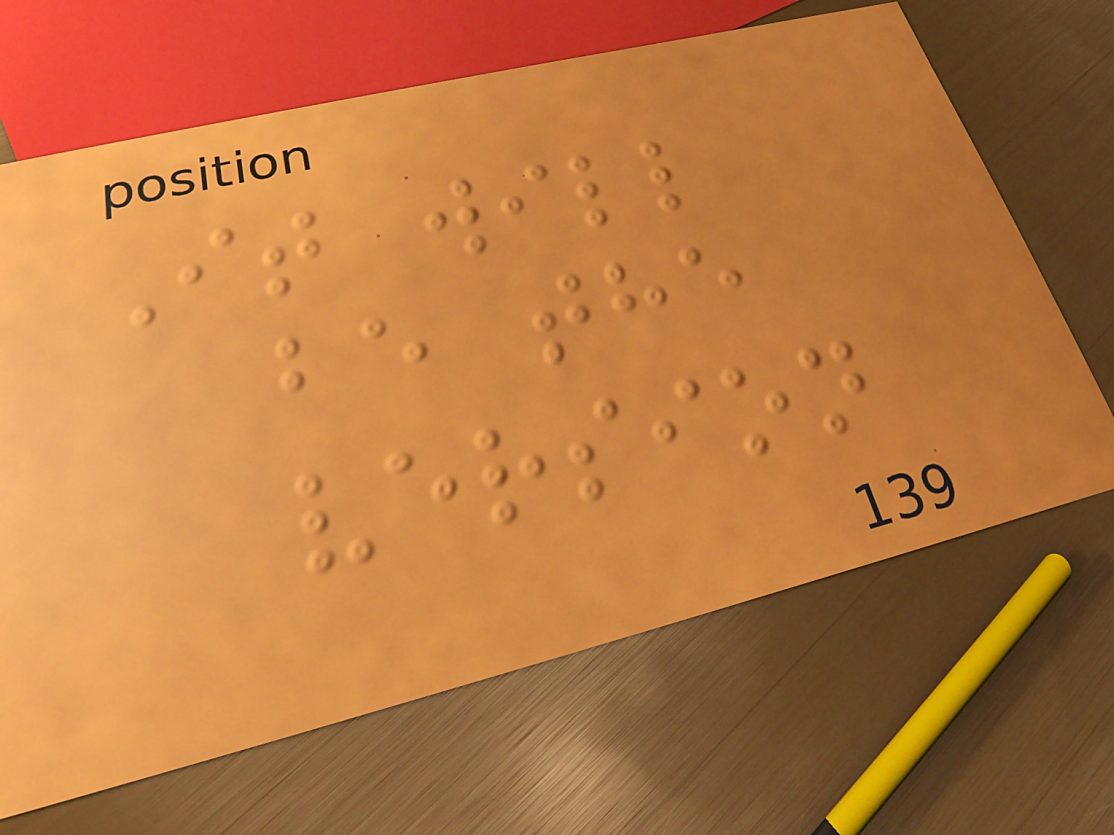It will
be the
version
